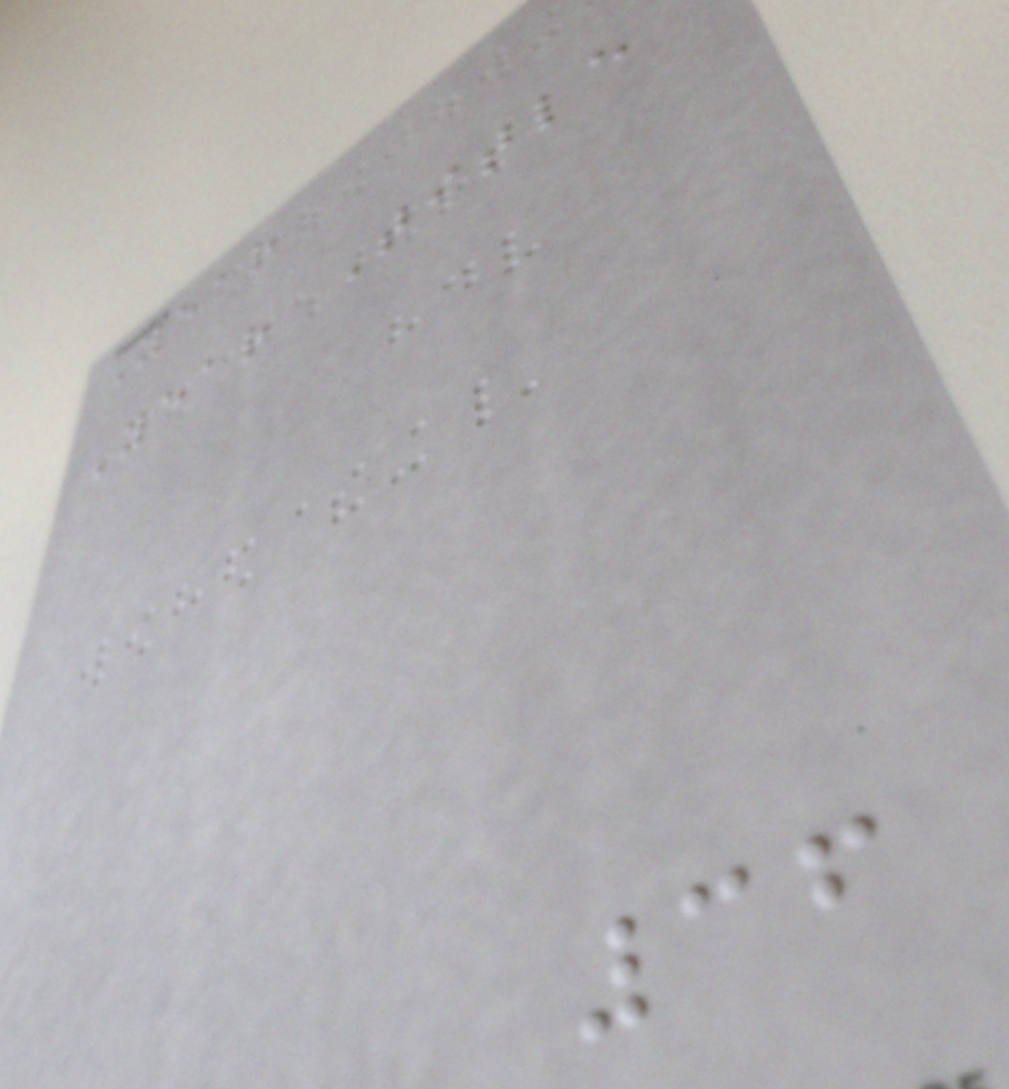Year
Year Title
36
